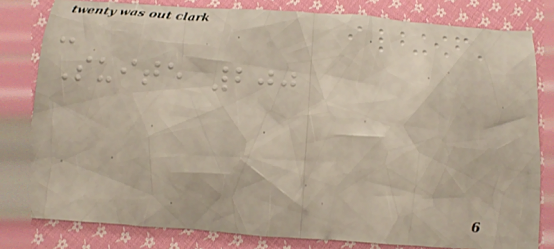-
Suite 200
